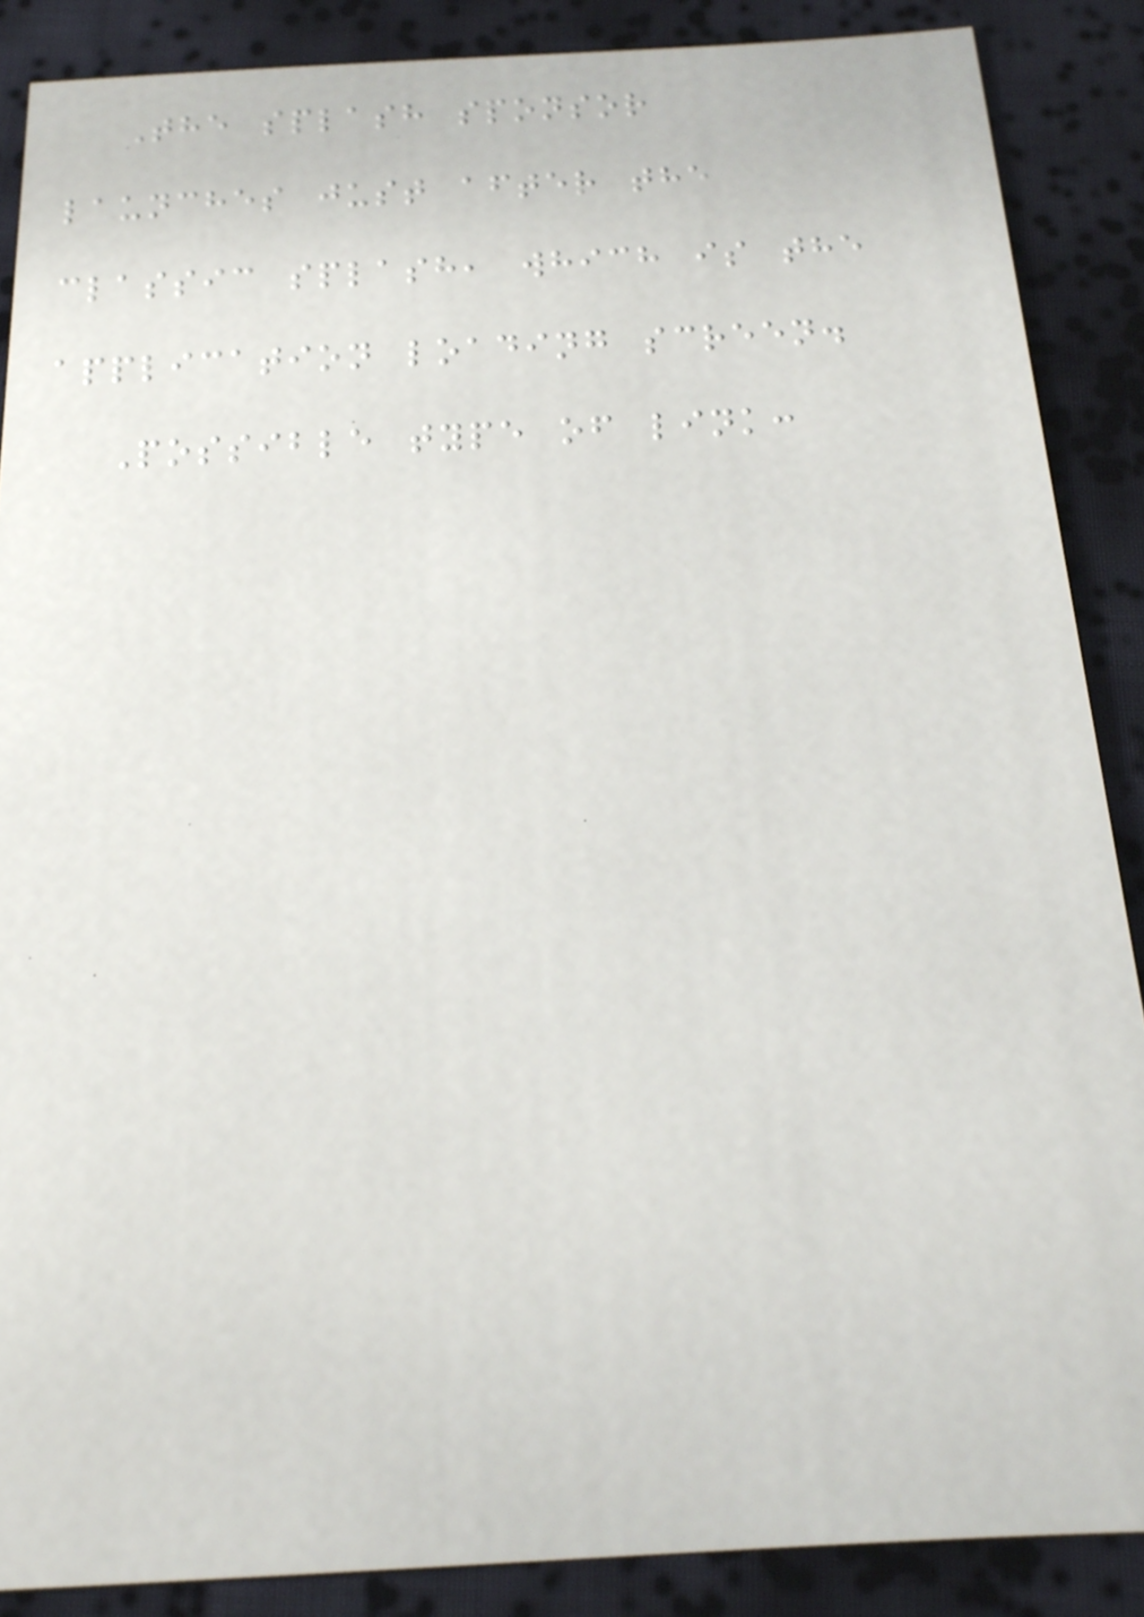The splash sponsor
launches just after the
classic splash, which is the
application loading screen.
Possible type of link:
